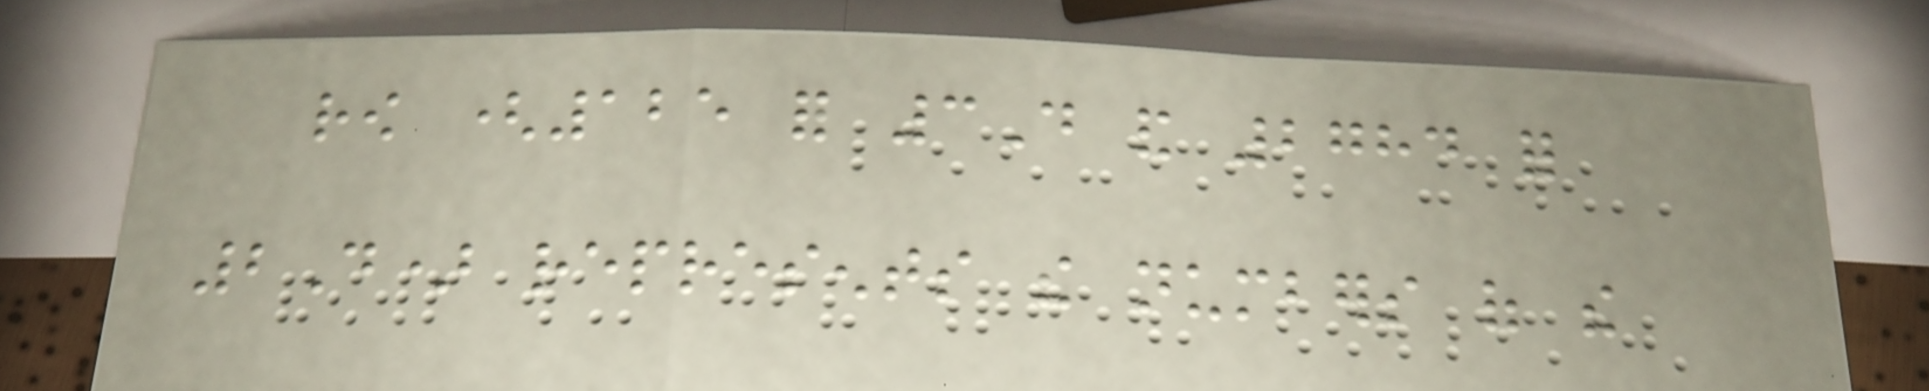row (125 for 3D and 2784 for
2D) represents the numbers of the
